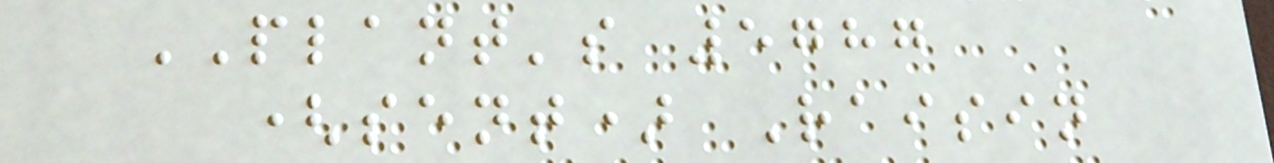PLANT's 5787
(sent) Raisin
